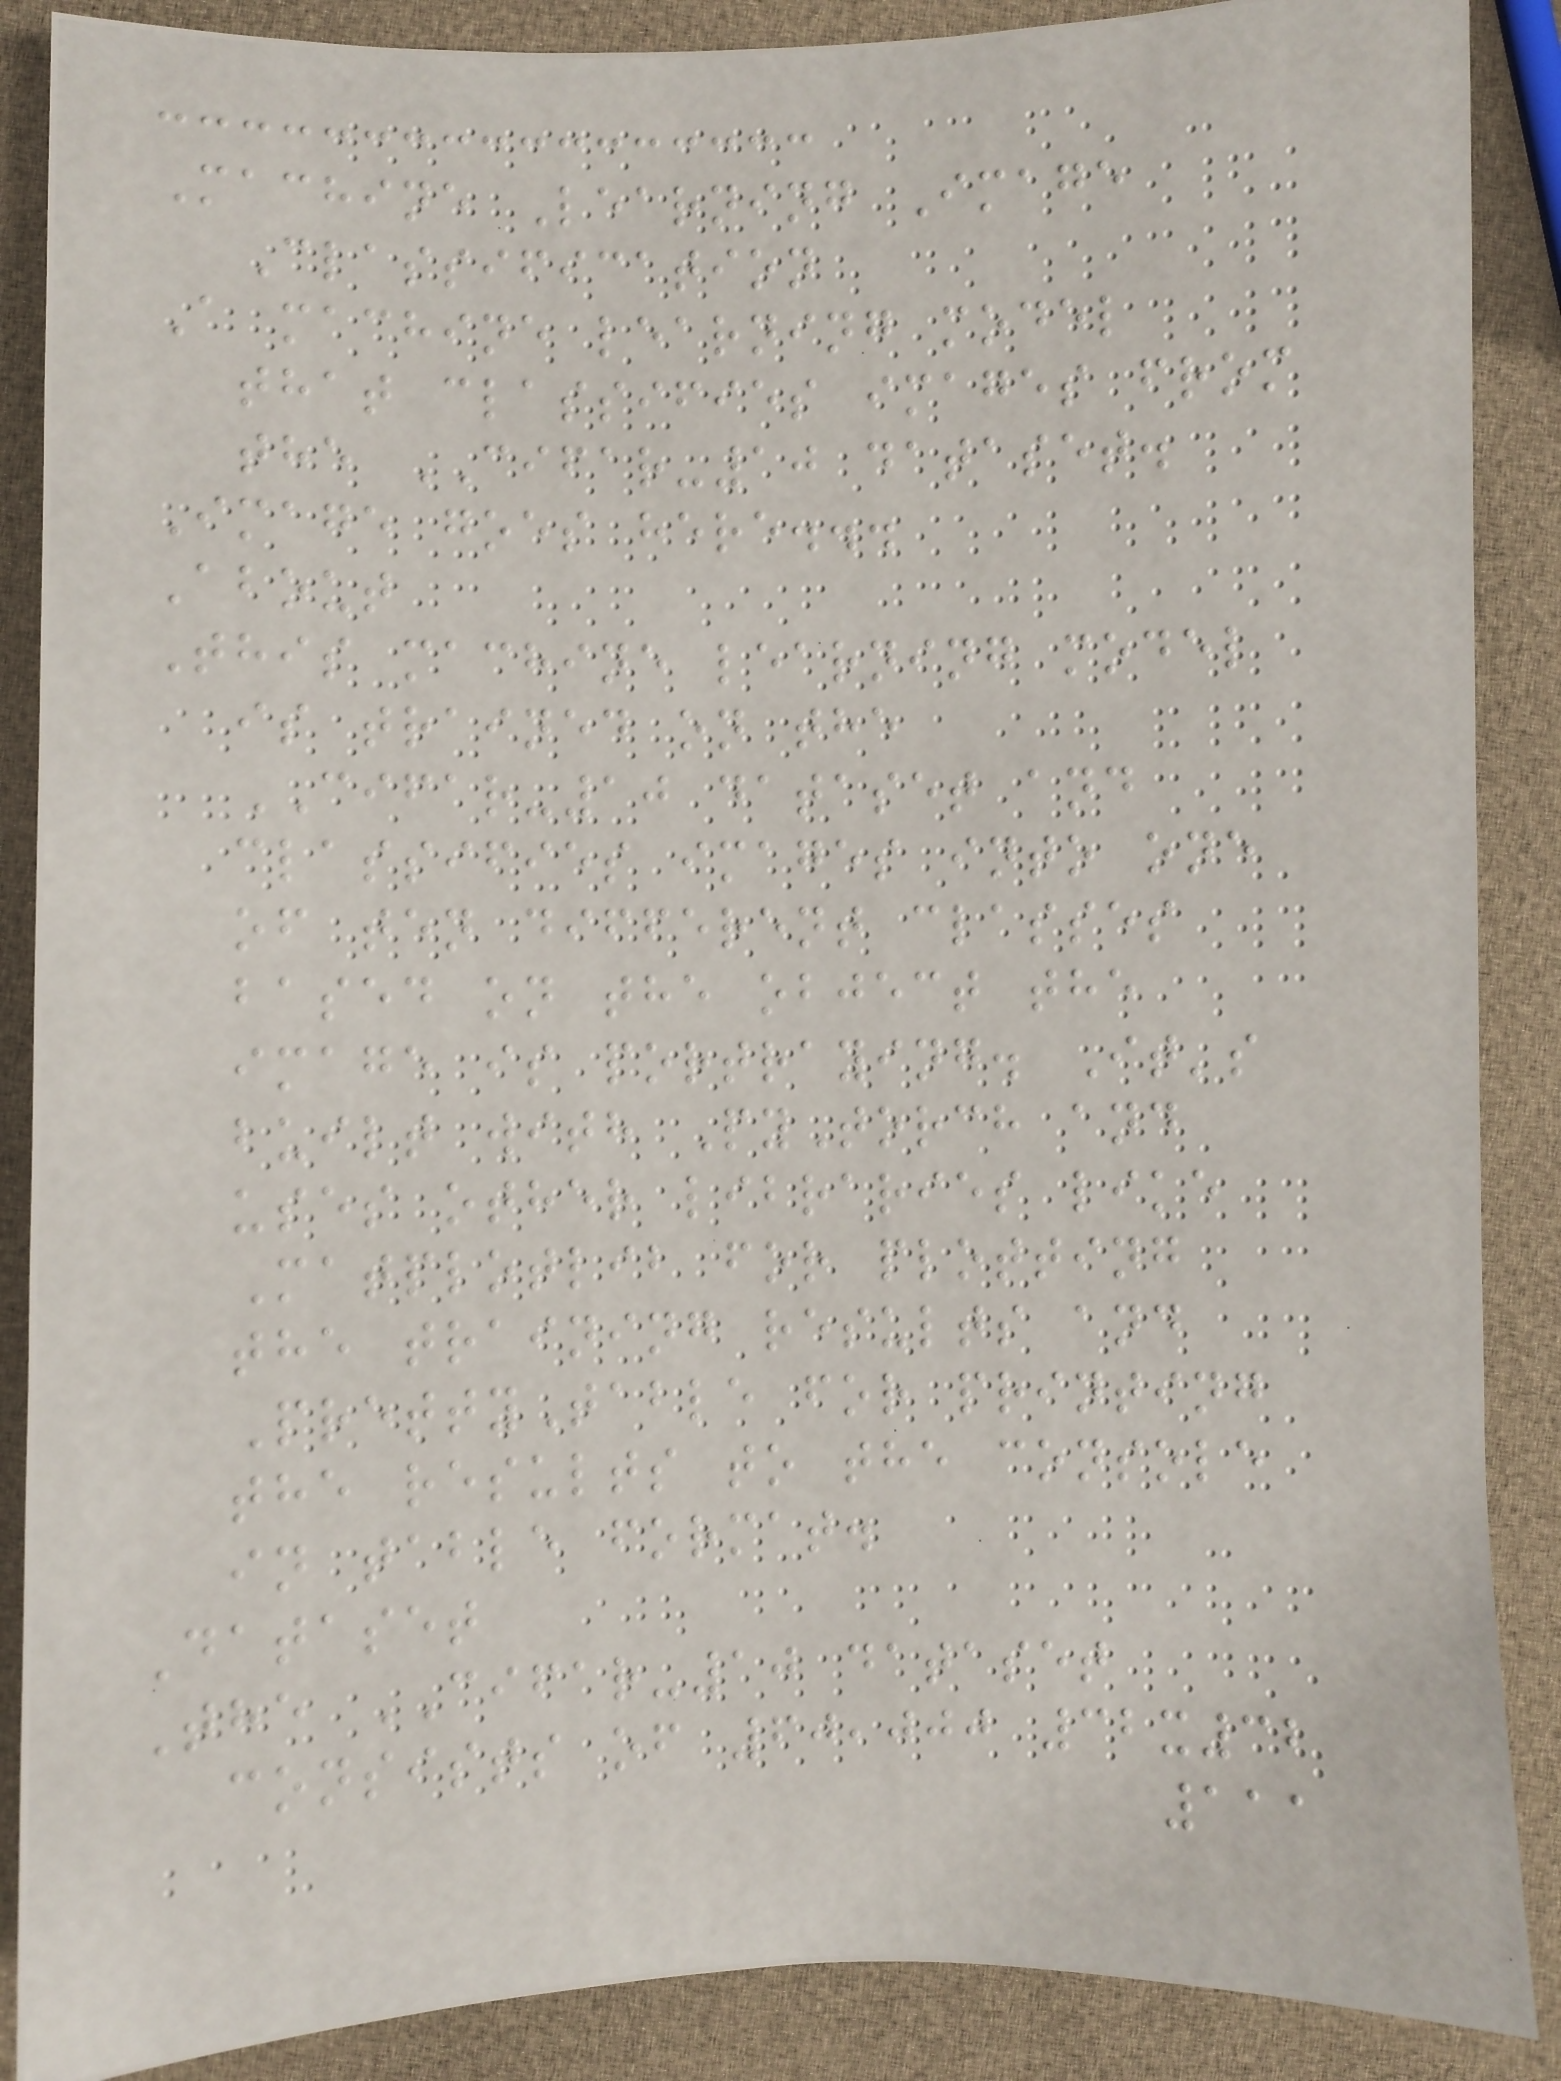Machine Learning Image
Classification
A machine learning model
that classifies images from
the CIFAR-10 dataset.
Image goes here...
About
This machine learning model
is trained on the
CIFAR-10 dataset and
classifies images into one
of ten different classes
based on the object the
image is portraying. It's
built with PyTorch and
uses other libraries like
Matplotlib for plotting
the training results and
PrettyTable for printing
the results to the console
in table format.
Dataset
The CIFAR-10 dataset
consists of 60,000 32x32
111
